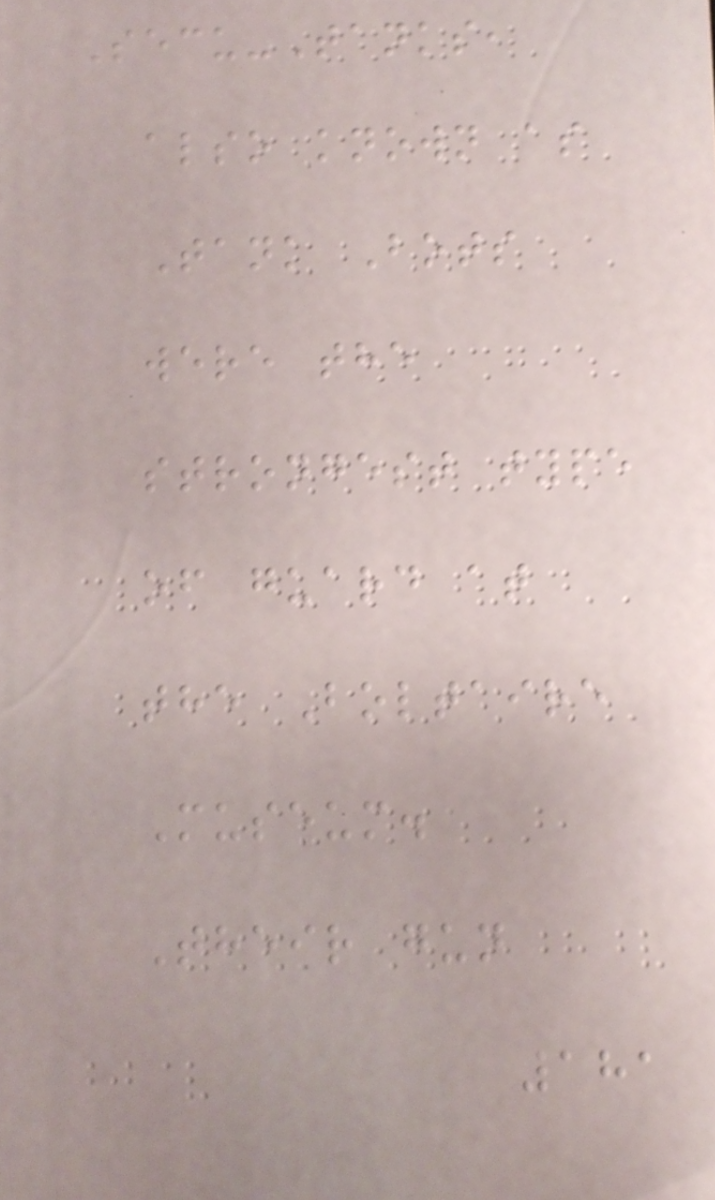Secu-Tanks,
also known as
Tank Bots
were the
strongest type
of guard at
the Boltaire
Museum.
Their gun
181
